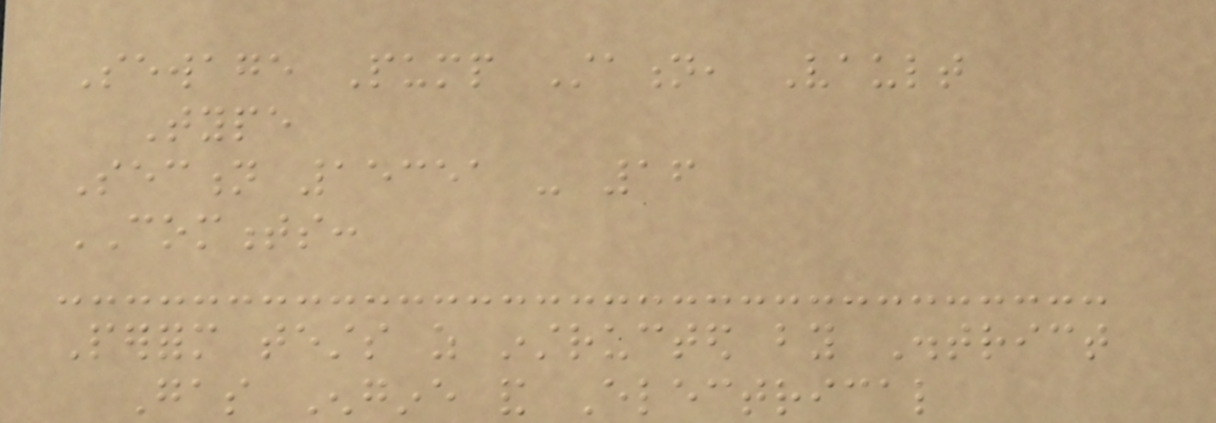Sewage Pump Station, Vault
Type
Section 15351 - 16
COMMENTS:
Perform tests as instructed by District
Gas Engine and Electrical
